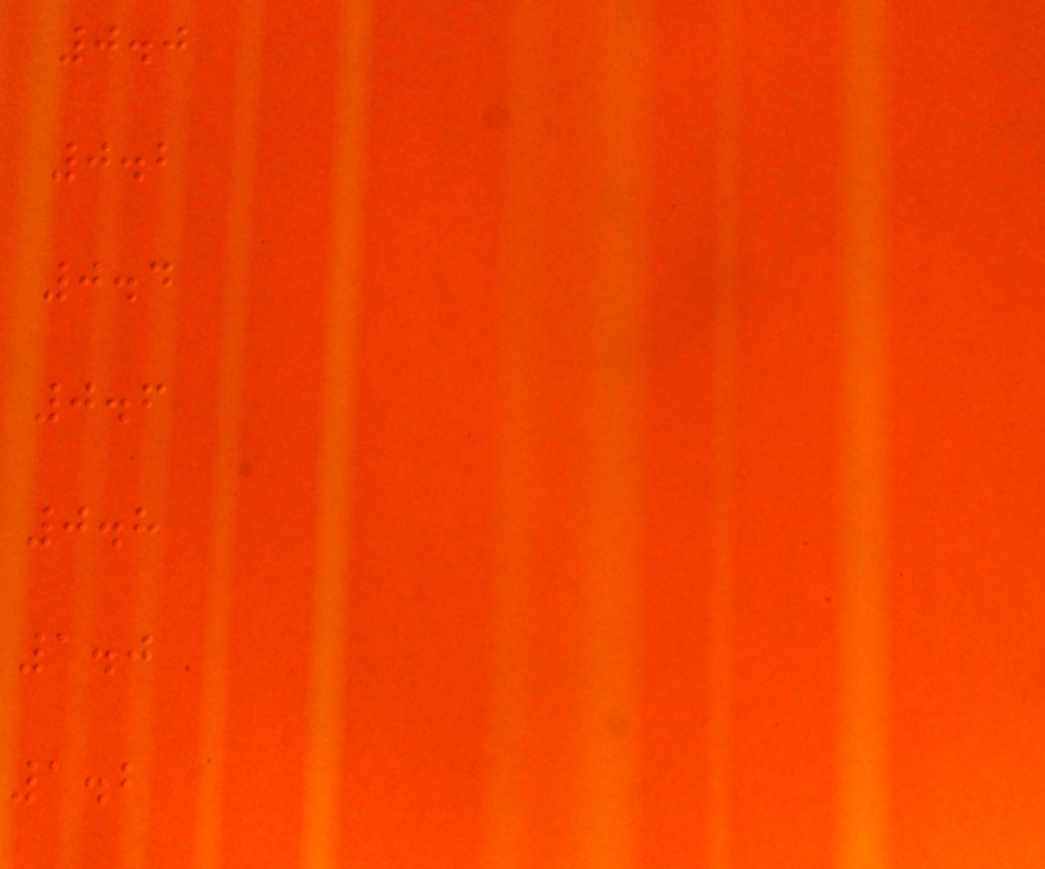0.0
0.2
0.4
0.6
0.8
1.0
1.2
